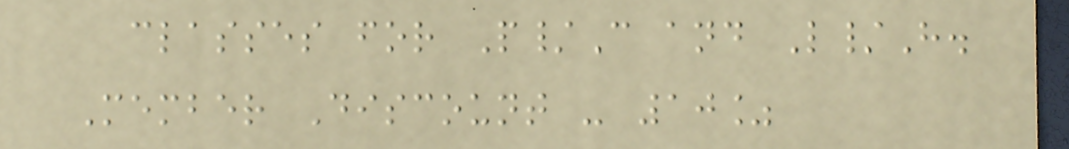classes for P/C and L/H.
Member Discount - 10%
